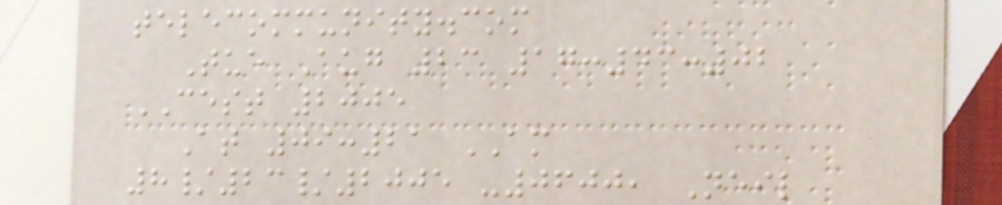telecommunity.com
Tue Aug 23 17:43:02
CEST 2005
At 09:21 AM
8/23/2005 -0600, Neil
